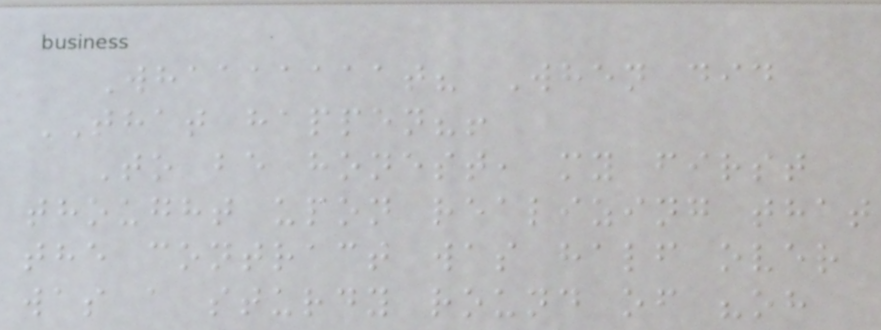Whaaaaaaat? When did
THAT happen?!
To be honest, my first
thought upon realizing that
the contract was half over
was a sturdy round of "oh
